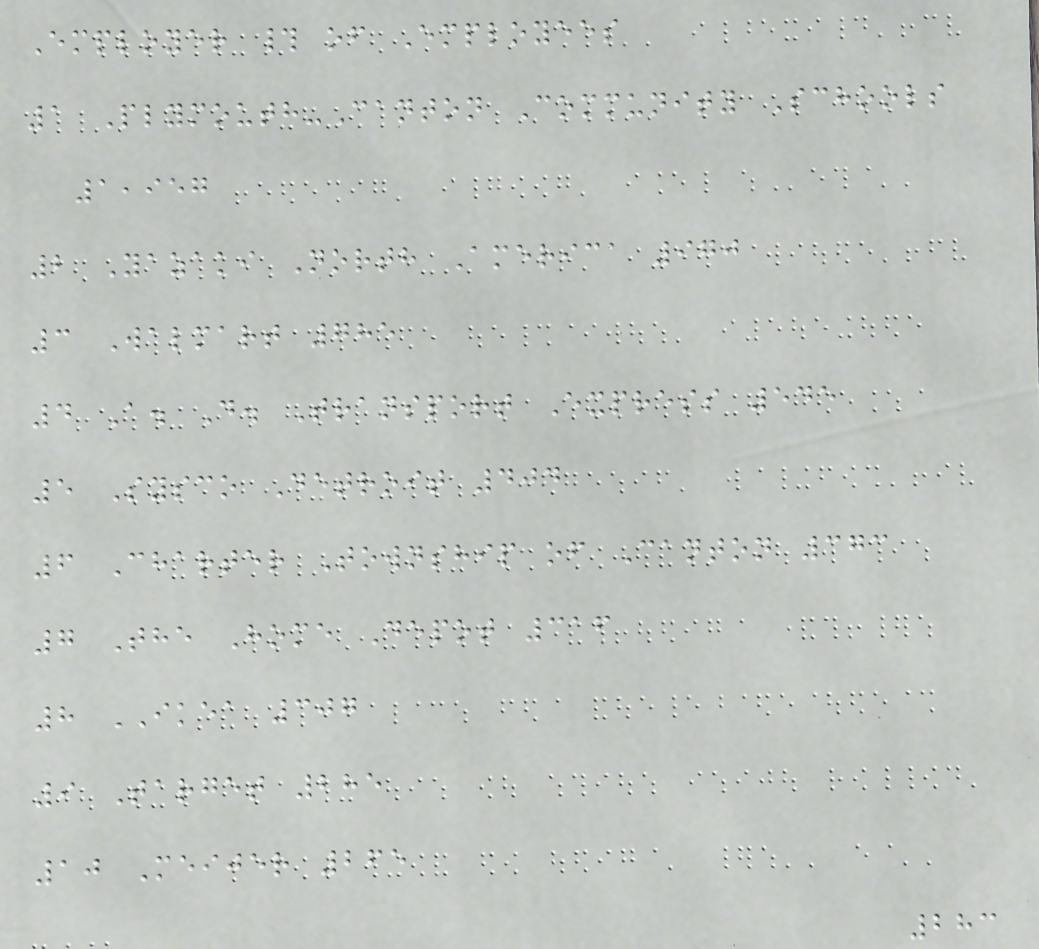Employer # of Employees
1 Plymouth-Canton Community Schools
1,957
2 Yazaki North America 970
3 Walmart 785
4 A. D. Transport Express 545
5 Sysco Detroit 404
6 Charter Township of Canton 373
7 The Home Depot 316
8 IKEA 307
9 Target 285
10 Meijer 265
283
